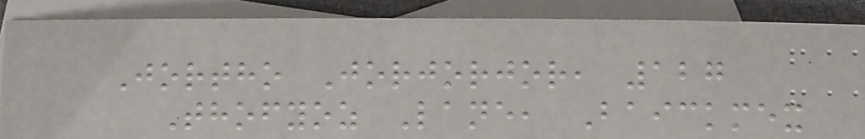Jortho Jorjorjor, 127
Thofyoz Lane, Baickmex
